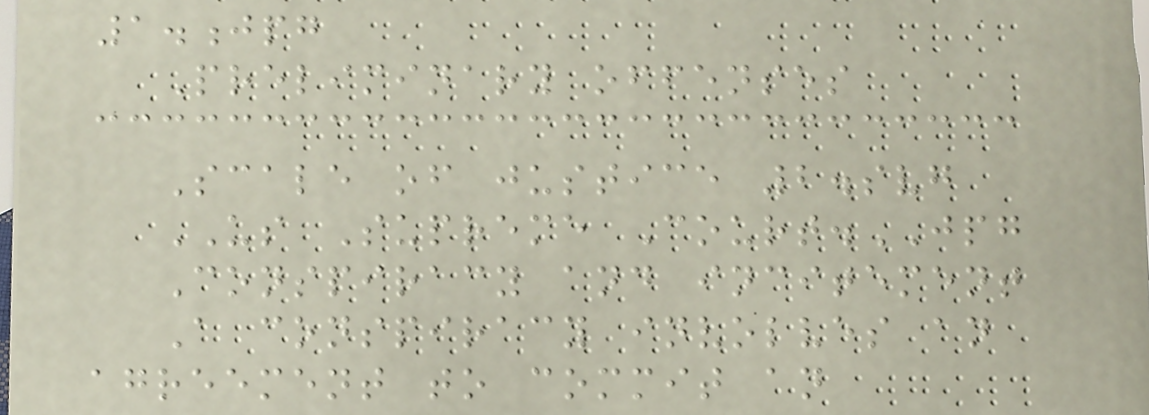1.jpg
Preliminary offenses
Scale of justice 2.svg
US Supreme Court.JPG
Conspiracy and incitement
A conspiracy involves an
agreement to commit an
